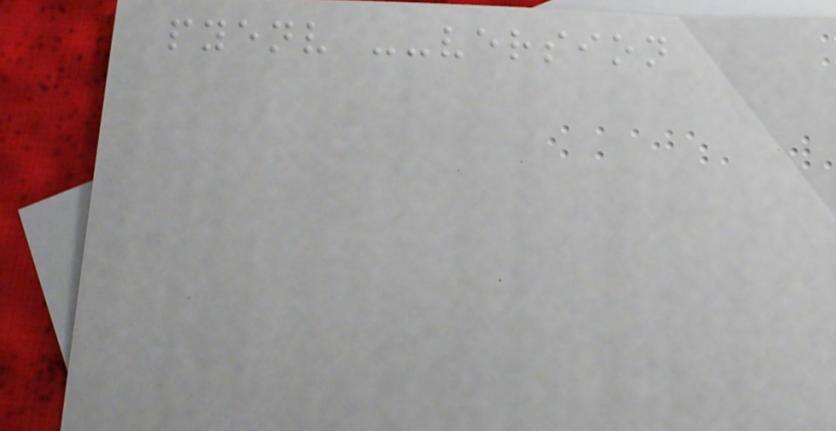pyenv --version
